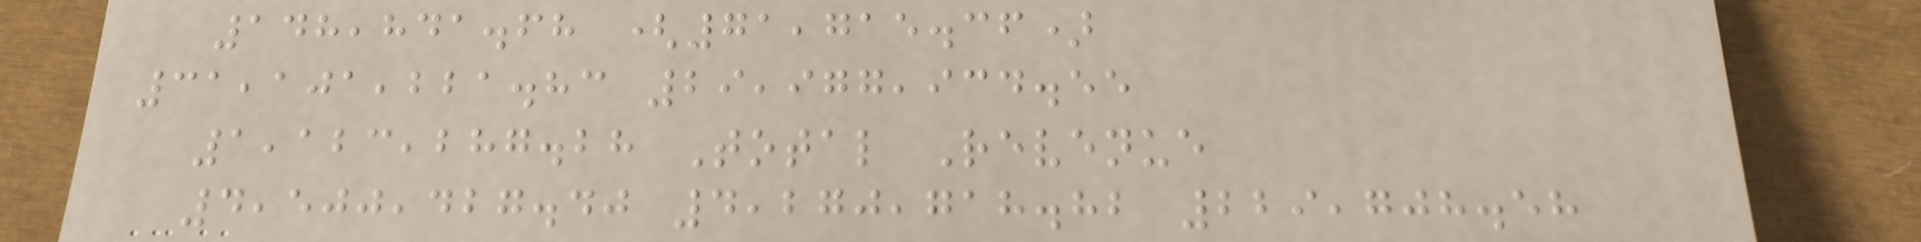148,841.68 (71,715.36)
31,101,221.83 29,977,934.55
1,123,287.28 Total Revenue
4,500,427.40 4,270,718.82 229,708.58
